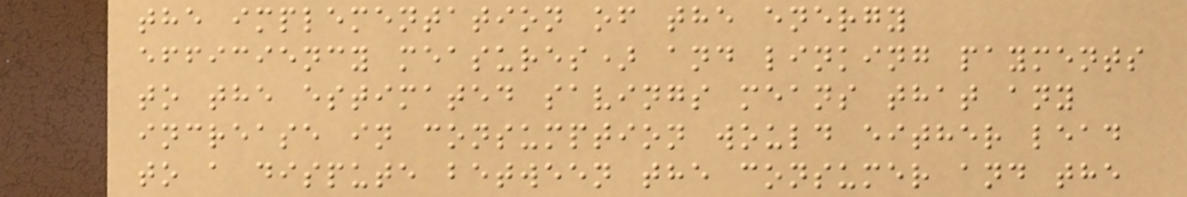the implementation of the energy
efficiency measures) and linking payments
to the estimated savings means that any
increase in consumption would either lead
to a dispute between the consumer and the
